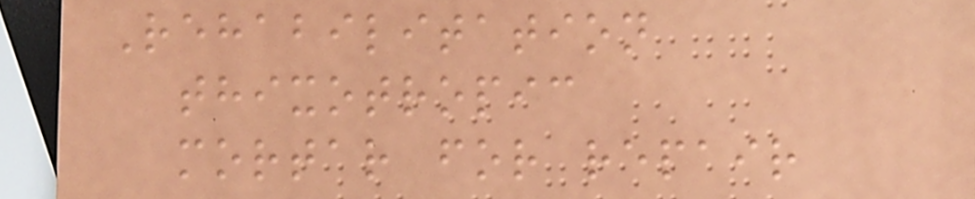Rehabilitation
thixotropic
mortar for repair
